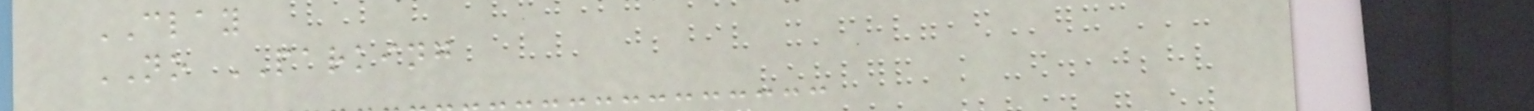CLAY
NO PARKING
